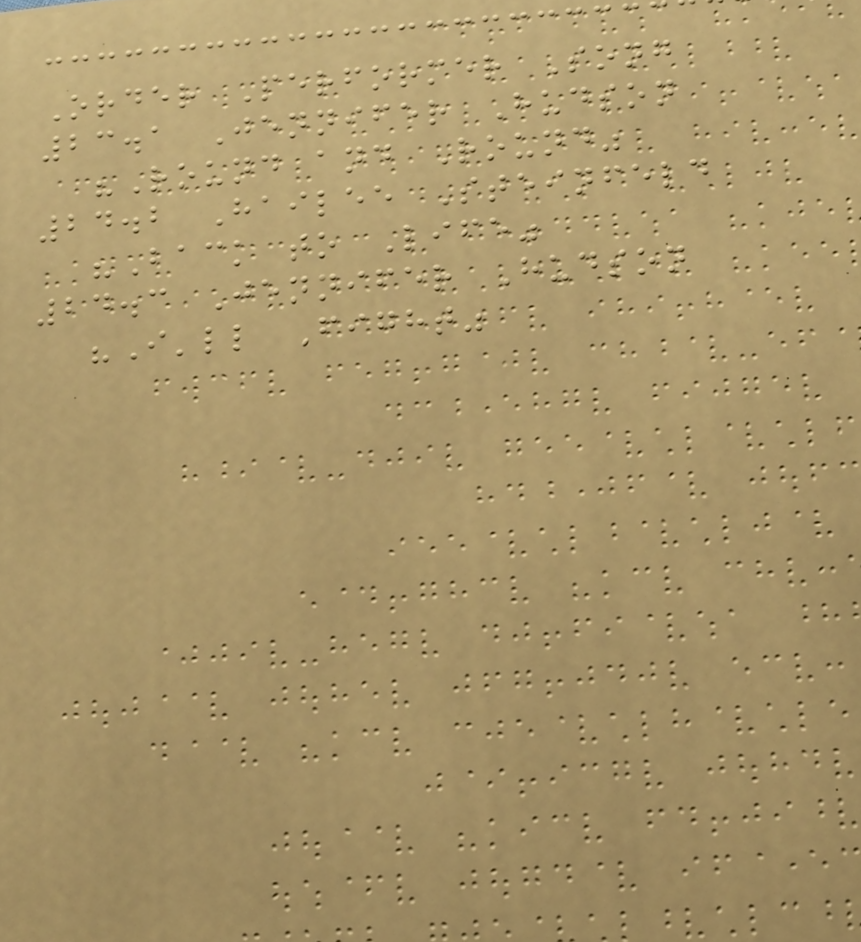Order Performer Song
23.1 Jennifer Hudson
"Round and Round"
24.2 Hailee Steinfeld
"Back to Life"
24.3 Jennifer Hudson
"I'll Fight"
